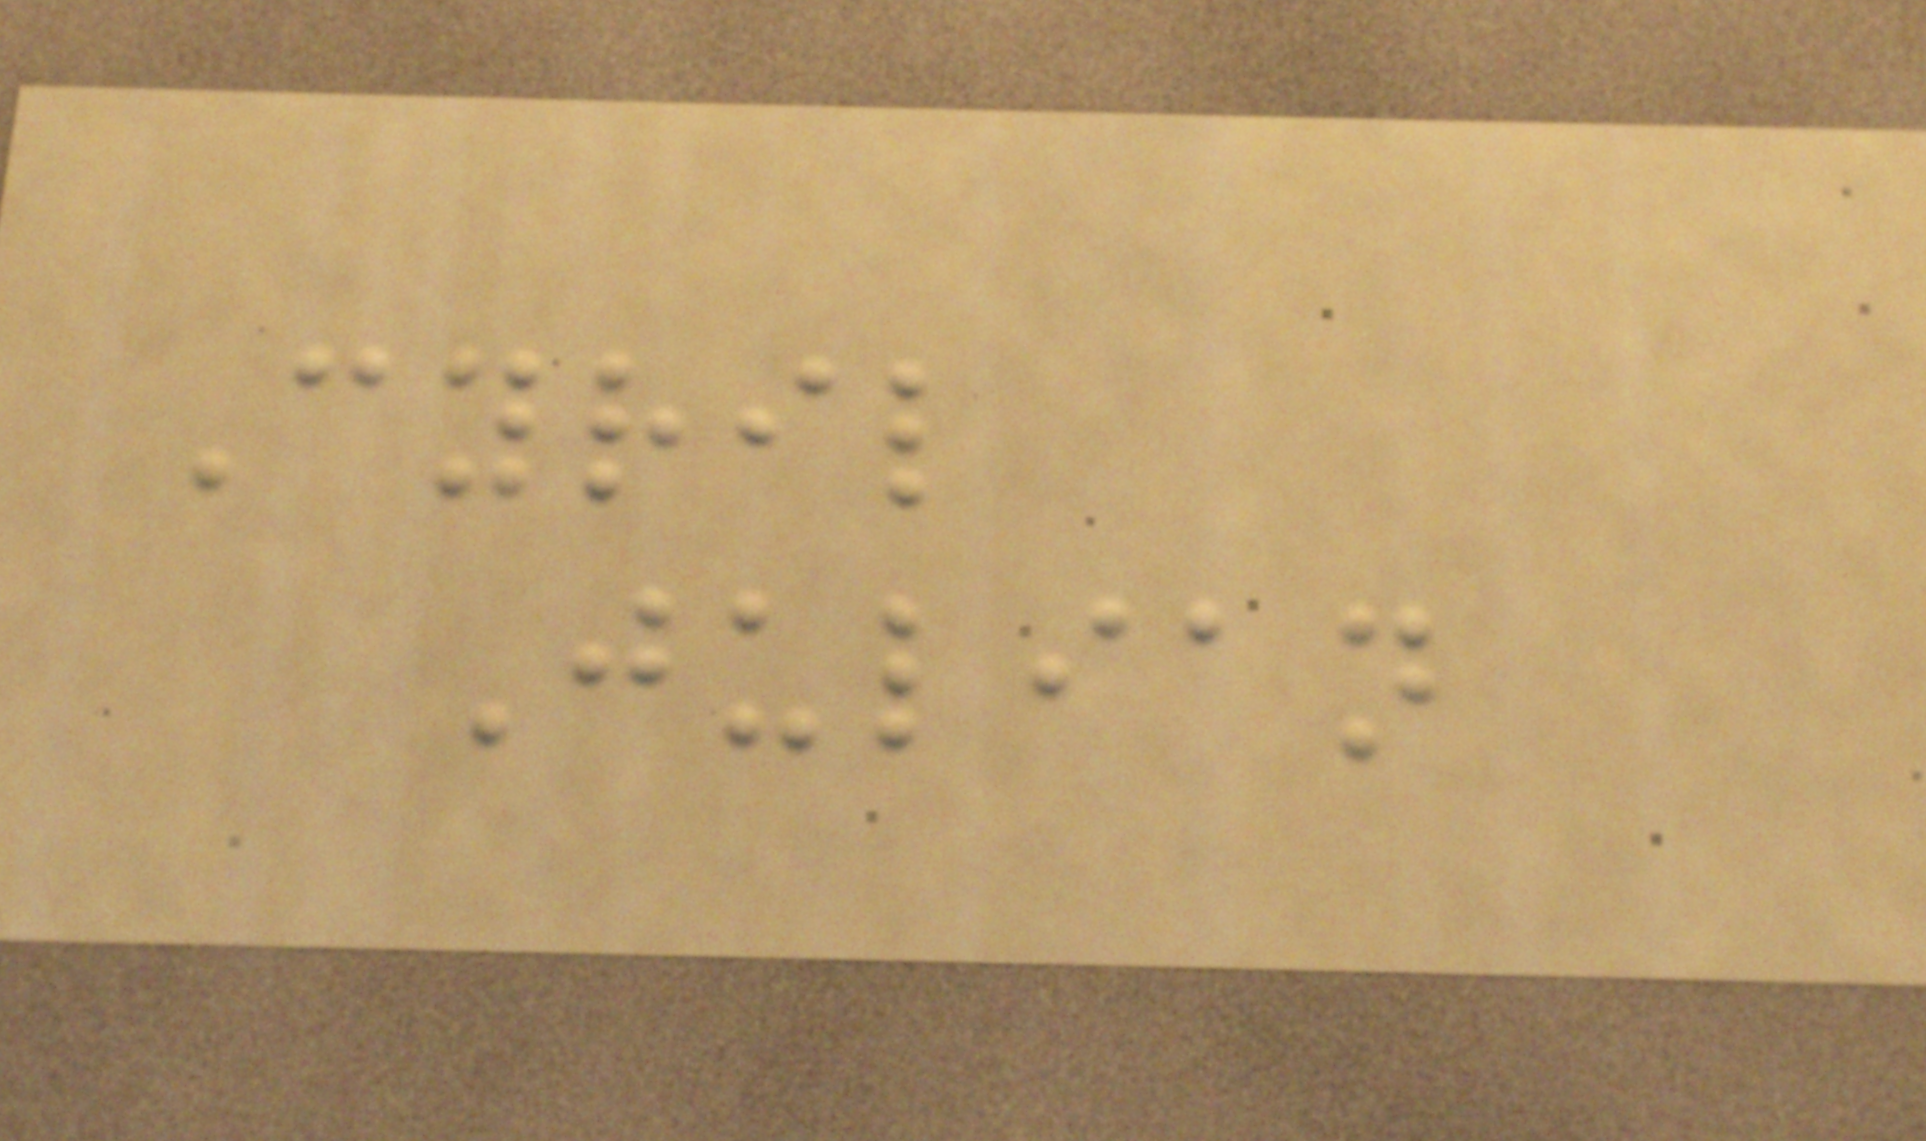Cyril
Julian
